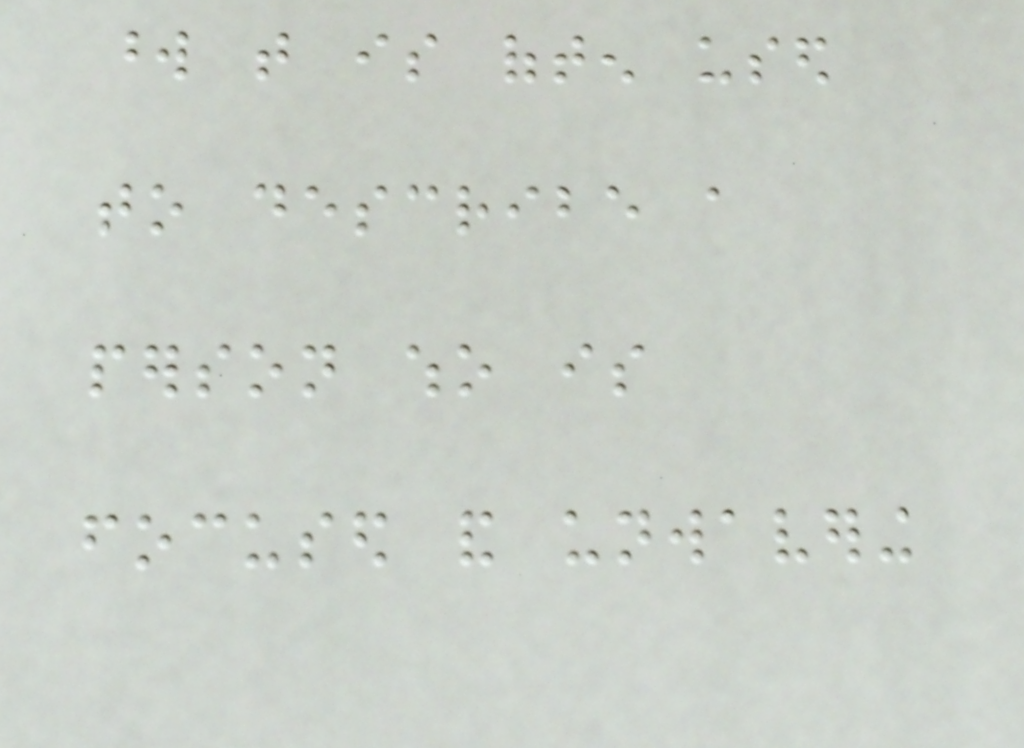word that is often used
to describe a
person who is
focused and unwavering
